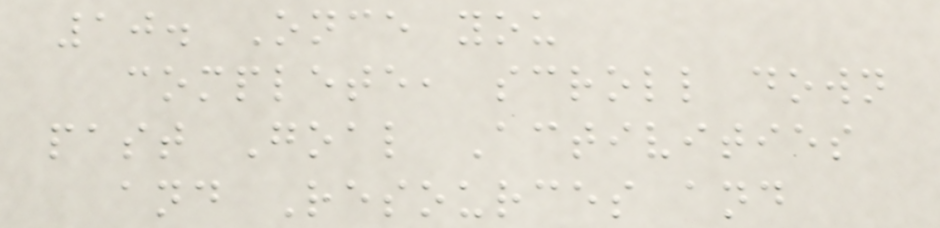10. Once you
complete, scroll down
past Goal Activities
and Resources and
